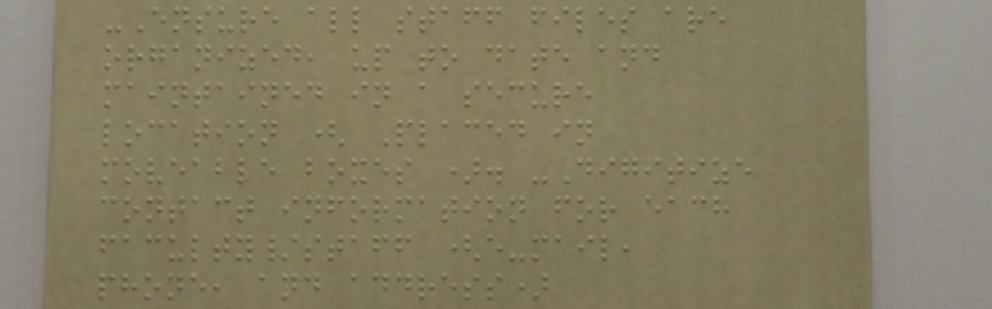-Ensure all staff files are
organized, up to date and
maintained in a secure
location ( Placed in
moveable boxes ). -Digitize
contact information for each
faculty/staff (e-mail,
phone, and address)
